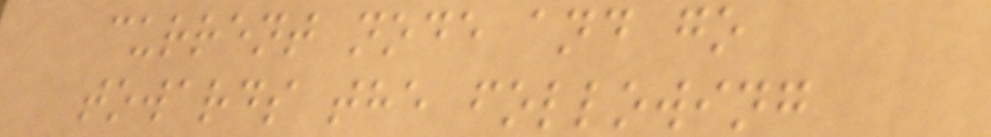current node and go
towards the following
